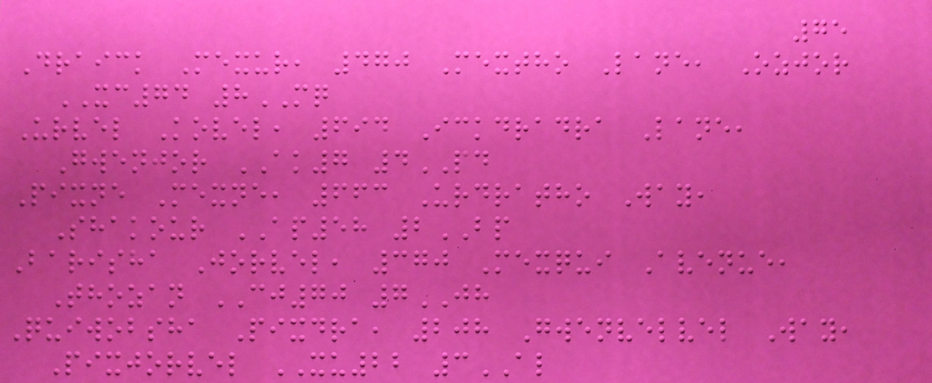75
Draick Mexur, 470 Mextho Lane, Ozjor
XC74 8MQ
Urvel Kovel, 694 Ickdradra Lane,
Gwenjor AK7 4PD
Pixne Mexne, 663 Urdratho Way,
Shakour AP58 2BP
Barisha Jorvel, 370 Mexqui Avenue,
Thozan CJ70 7JH
Quiwobsha Pixdra, 208 Gwenvelvel Way,
Pixjorvel XU22 3AL
